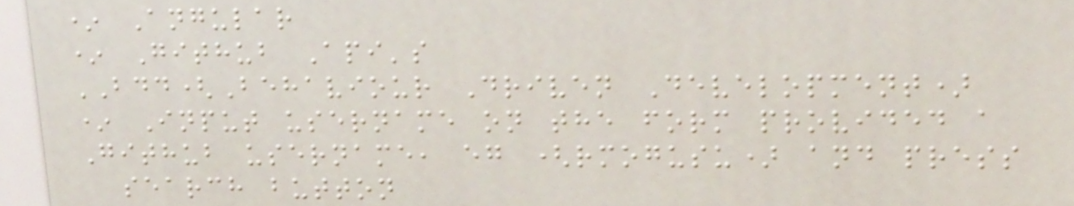* Angular
* Github Api's
BDD(Behaviour Driven Development)
* Input username on the form provided a
Github username, eg (rmogusu) and press
search button
